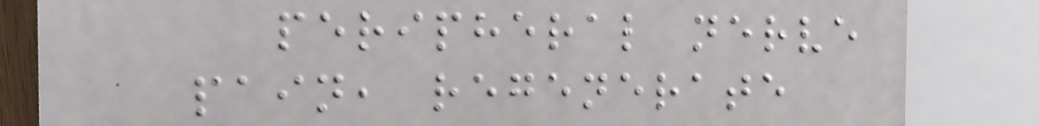peripheral nerve
pain, regenerate
